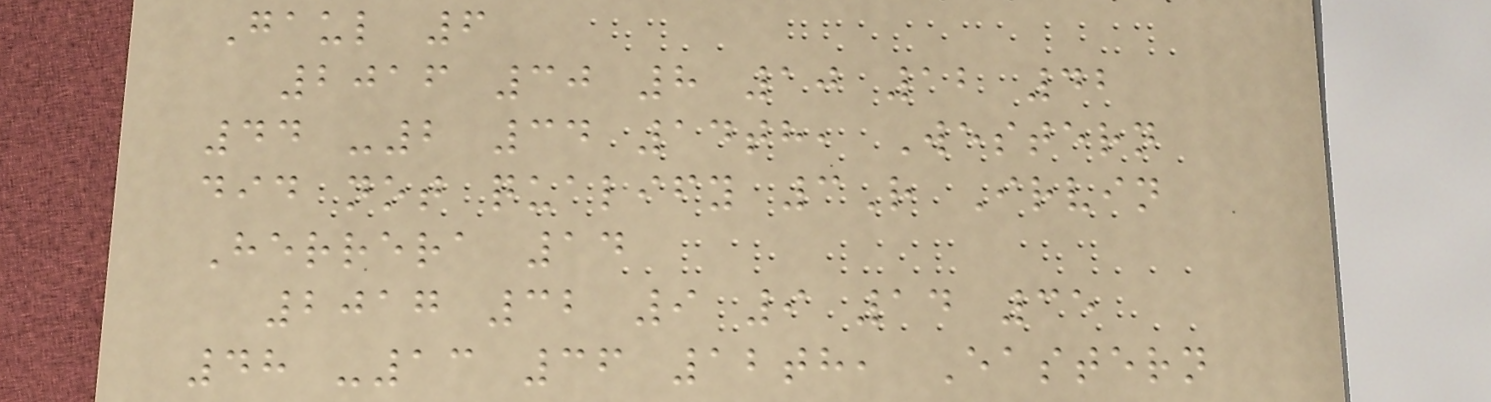Gaul 6
2016 30 8 10 12 42
44 -2 34 14th, Western
did not qualify 3R Irvin
Herrera 14
2017 32 9 9 14 35
48 -13 36 12th, Eastern
